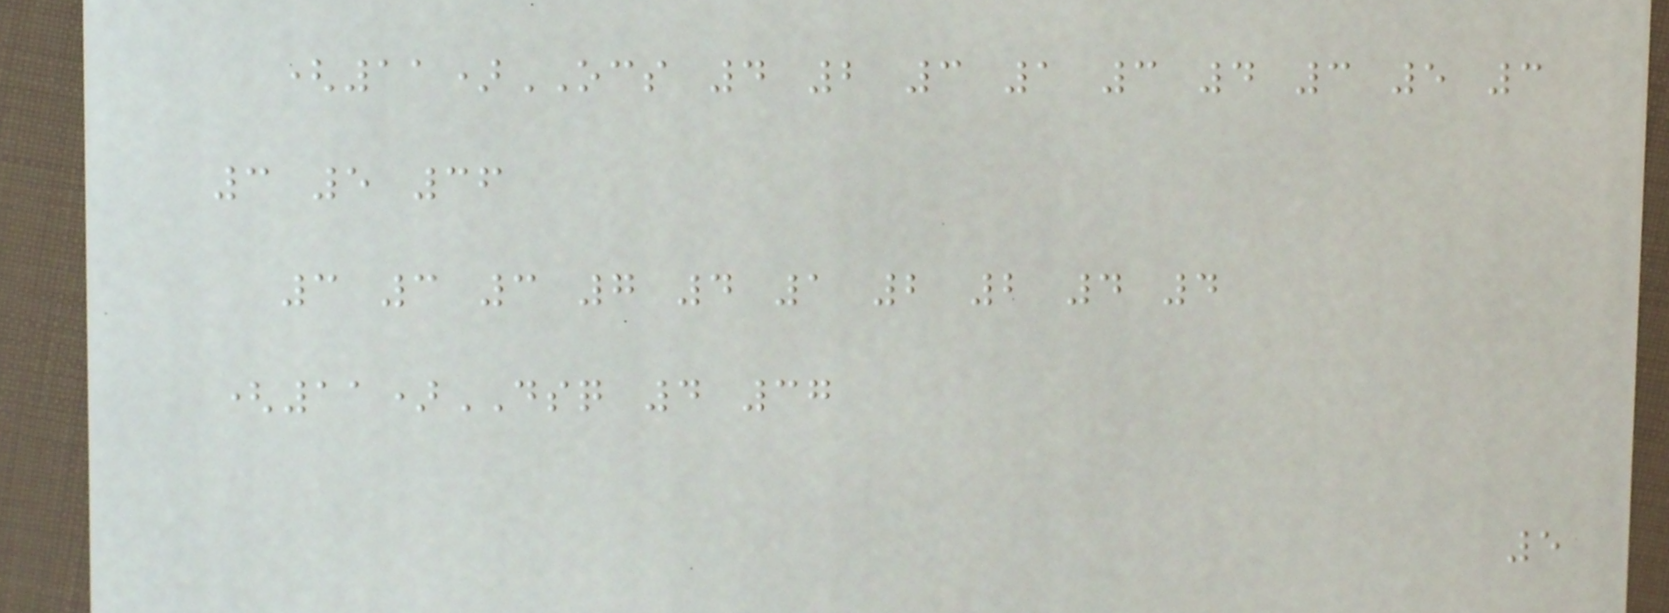(11)OCS 4 2 3 1 3 4 3 5 3
3 5 36
3 3 3 7 4 1 2 2 4 4
(11)DSQ 4 37
5
